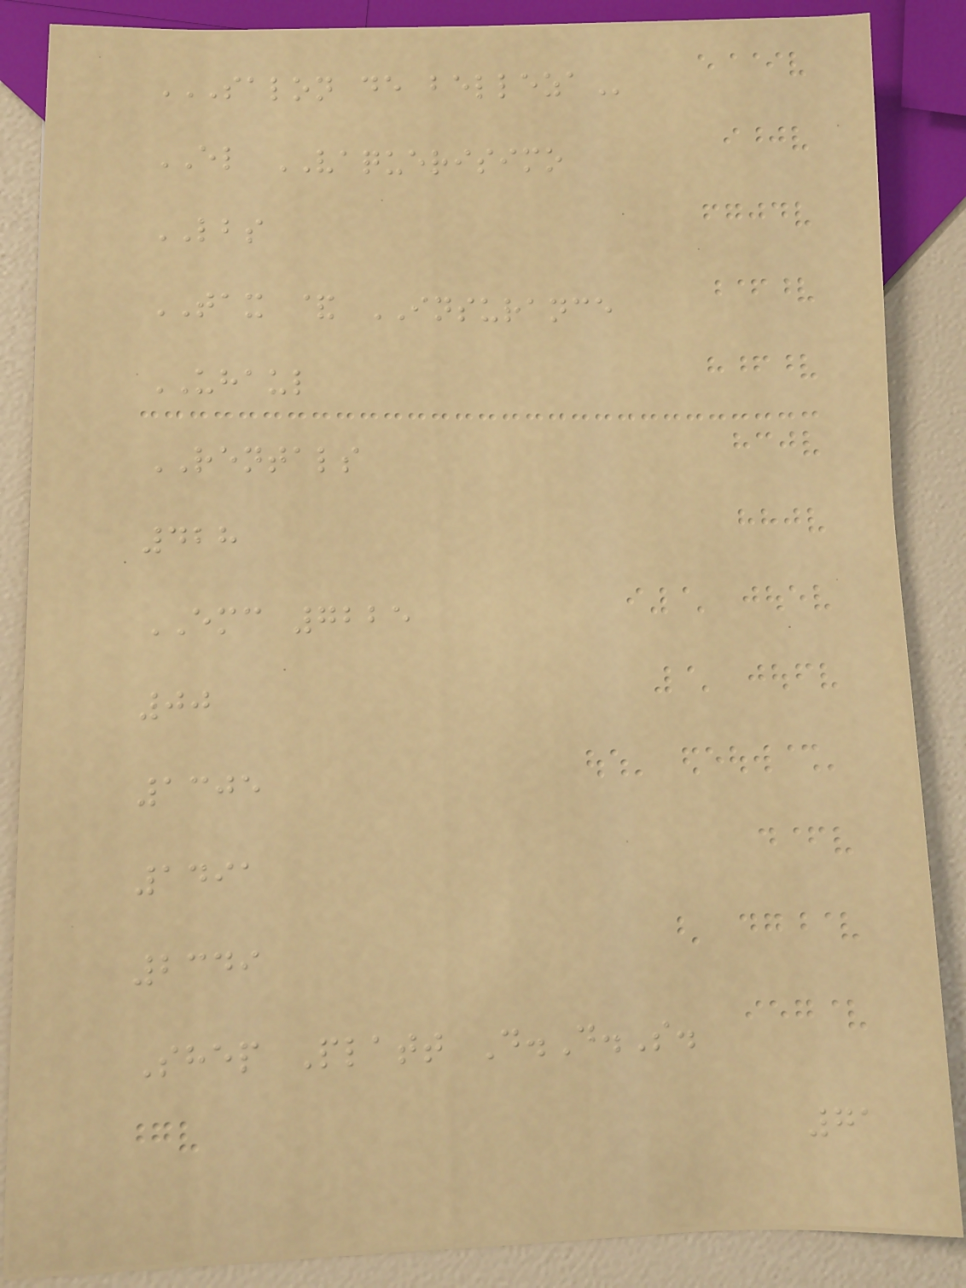SALON DE BELLEZA
EL VAQUERISIMO
LBS
TAX & INSURANCE
UHAUL
RENTALS
428
EMC 7225
00
1305
1491
2349
Shep Platt D.D.S.
71
